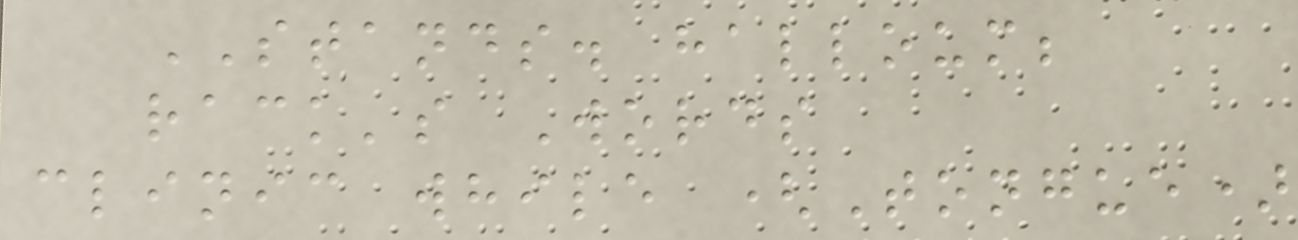STANDS. halloum;
rack's Words
clinic while (Tongue)
